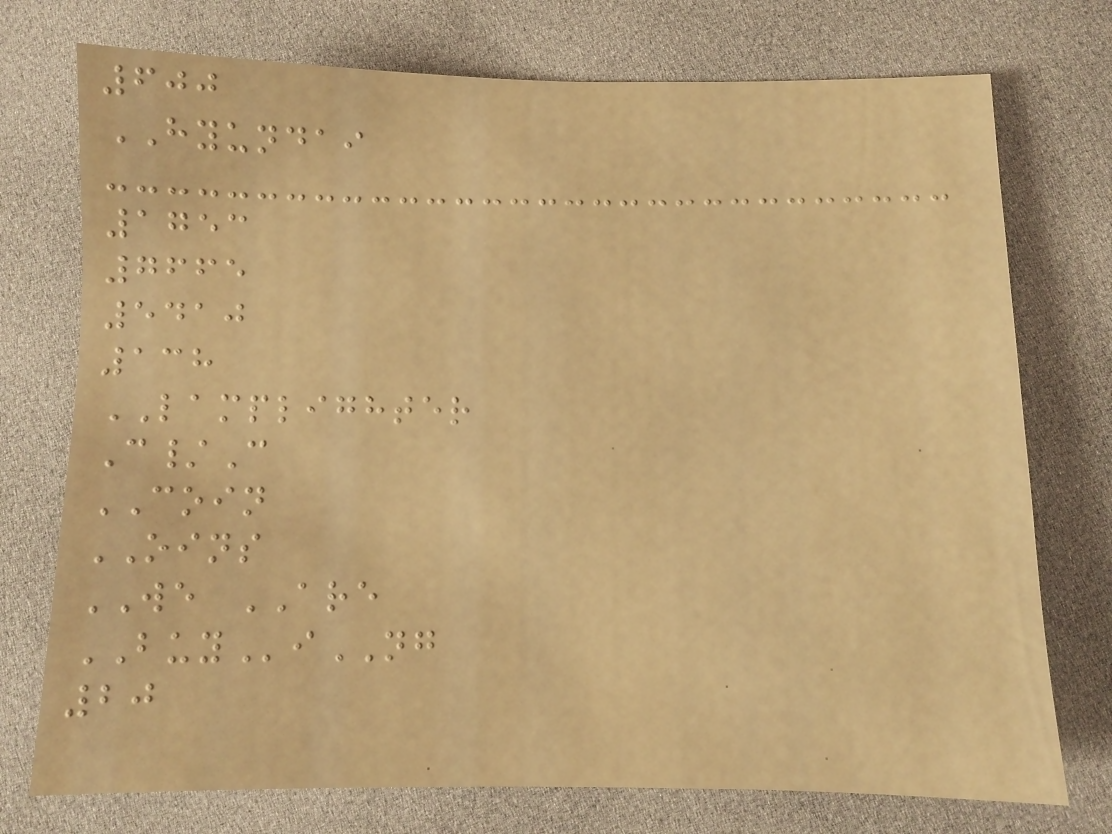600
HYUNDAI
1753
7665
5410
138
LAMPLIGHTER
C/C
COIN
OINS
WE ARE
BUYiNG
20
